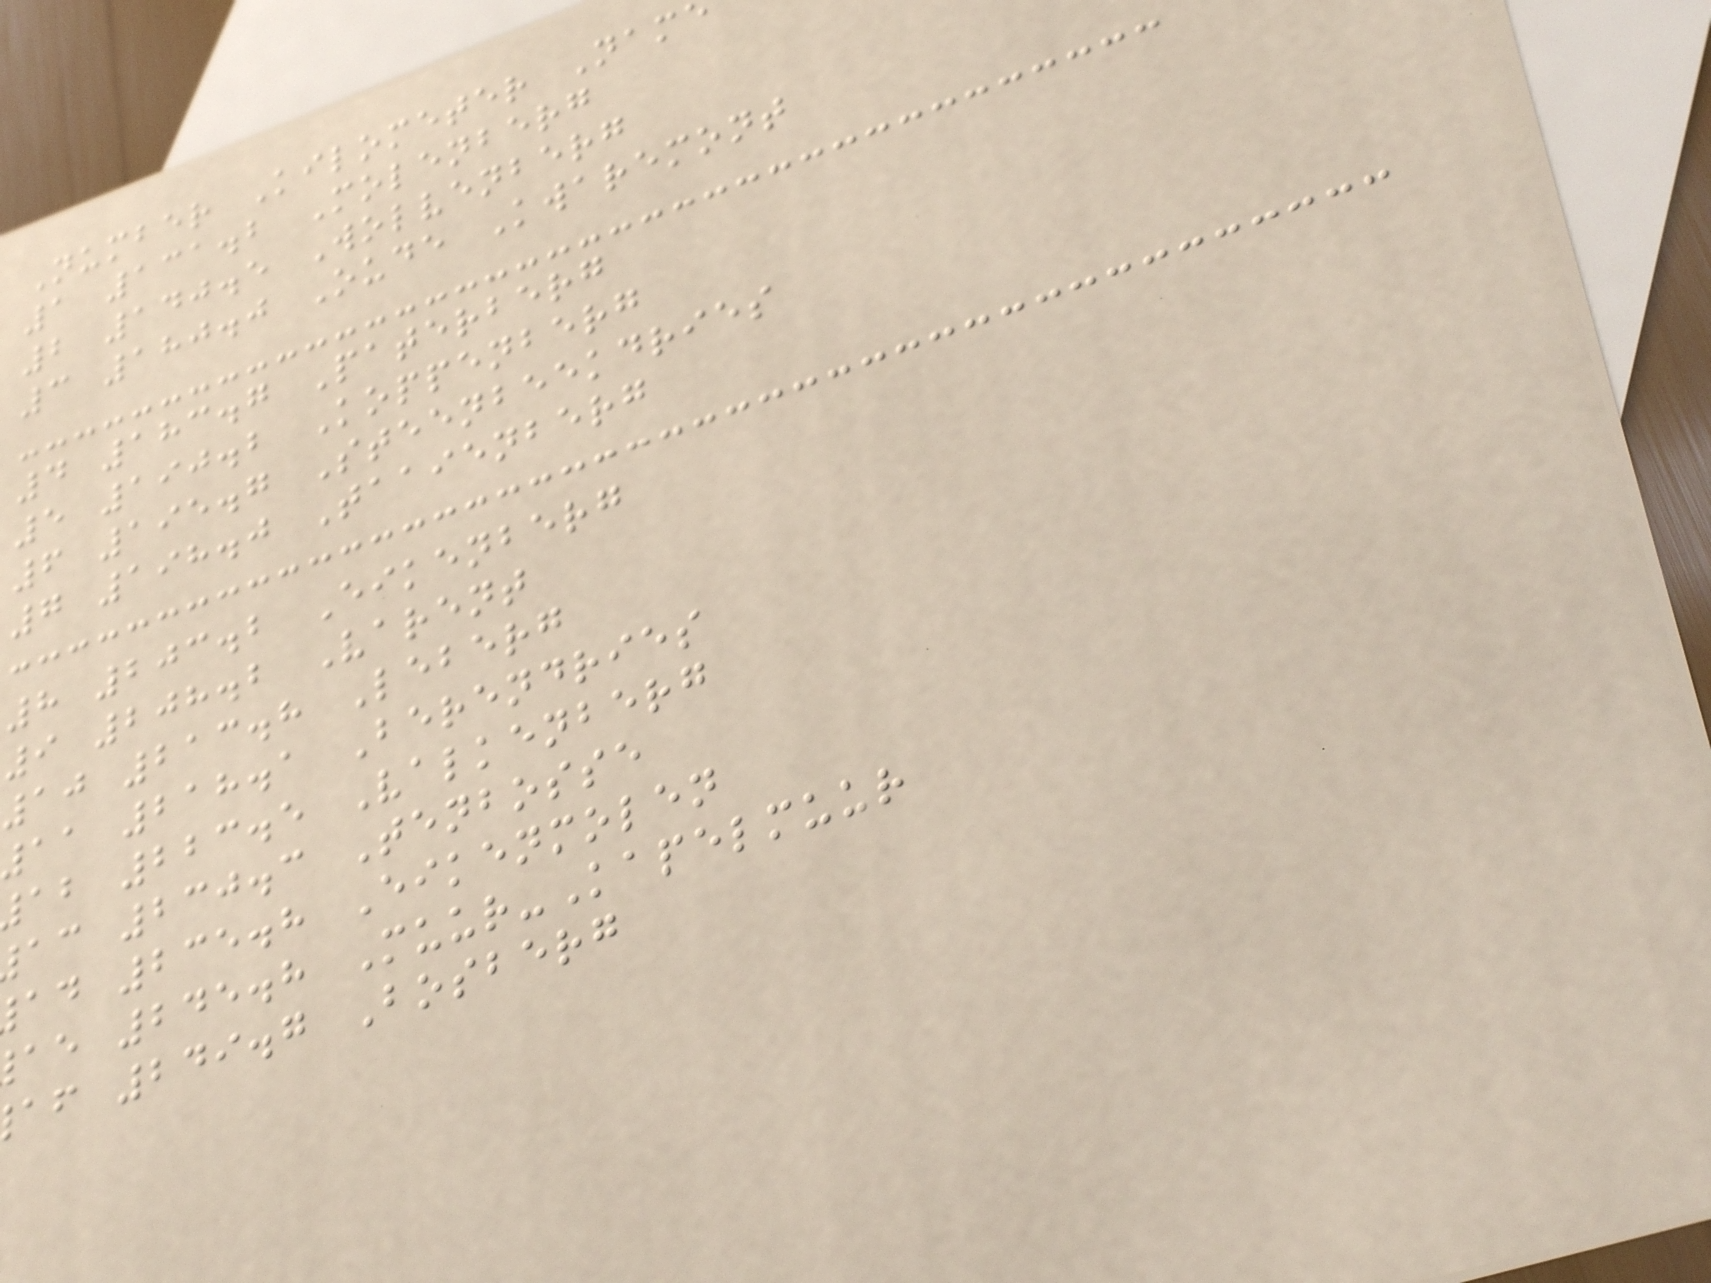Number Kilometer Nam
1 131.2 Molenberg
2 140.5 Wolvenberg
3 180.0 Oude Kwaremont
4 183.7 Paterberg
5 190.2 Koppenberg
6 195.7 Steenbeekdries
7 198.0 Taaienberg
8 203.2 Eikenberg
9 208.2 Varent
10 213.8 Leberg
11 218.1 Berendries
ab 223.5 Valkenberg
ac 230.3 Tenbosse
ad 235.8 Eikenmolen
ae 245.8 Muur-Kapelmuur
af 249.7 Bosberg
